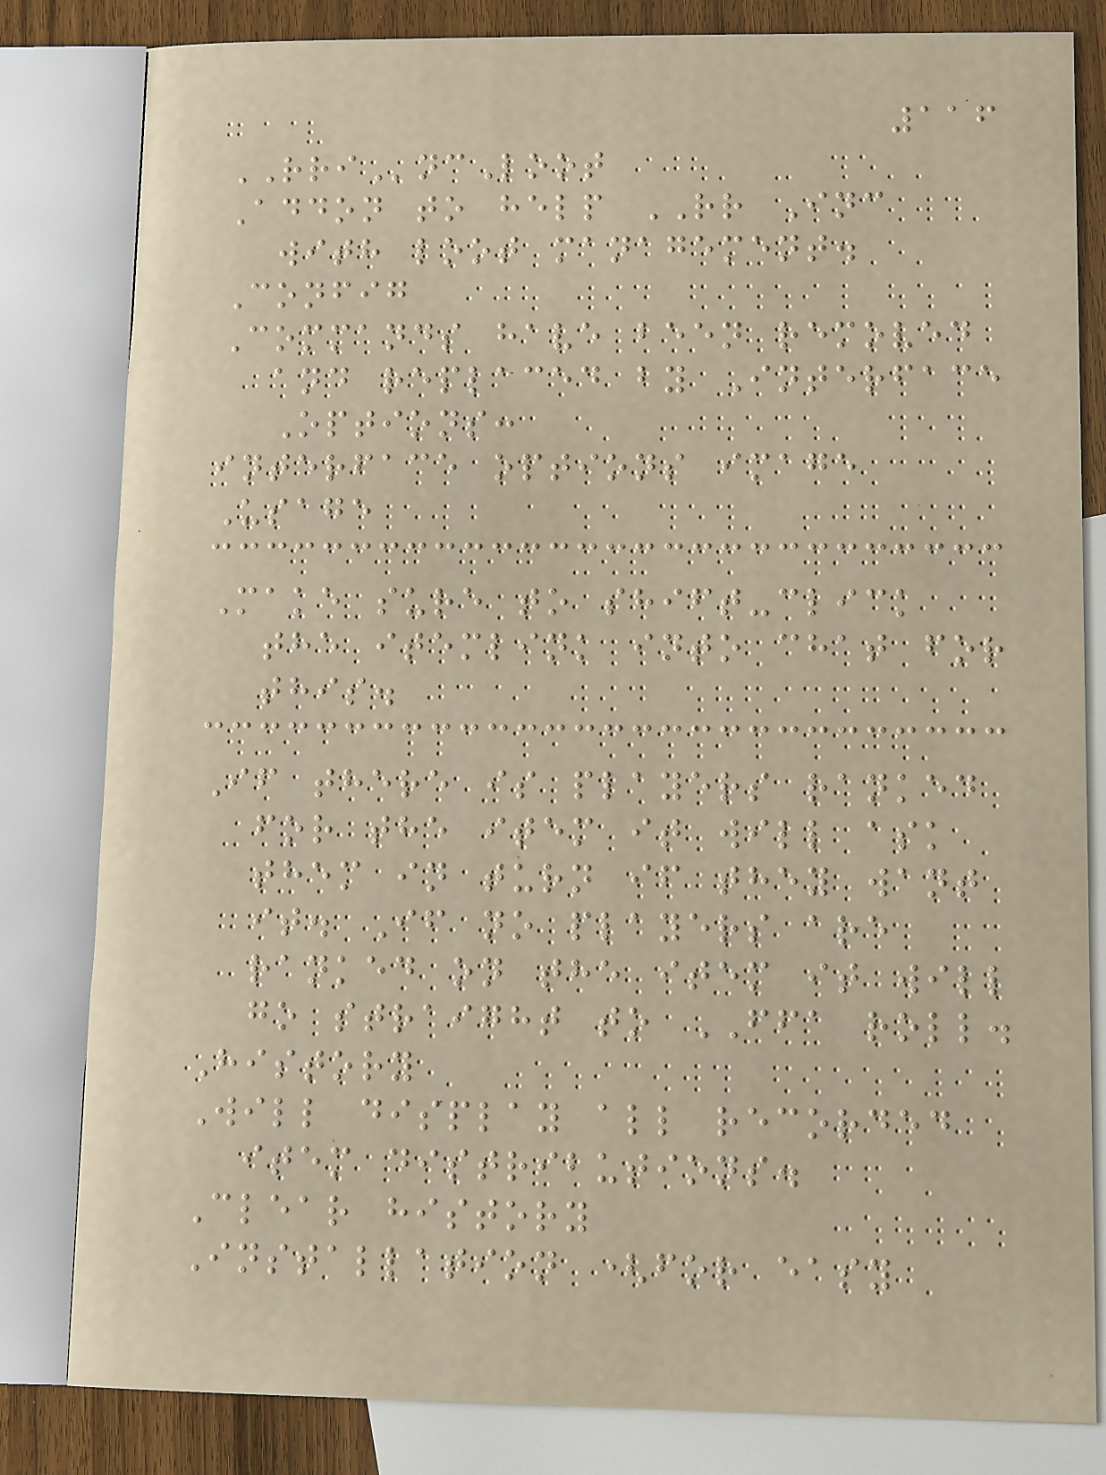116
RRIncLoot
Addon to help RR Inc
with loot management.
Config
Commands have been removed
and replaced by Interface
Options:
interface options image
Usage
Make sure to shift-click
the itemlink into chat for
this.
If there is players ranked
for the item it will ask
them in turn if they want
it. If no players are
ranked on the item it will
go straight to FFA roll.
History
Will display all recorded
item distributions.
Clear history
Installation (for easy
